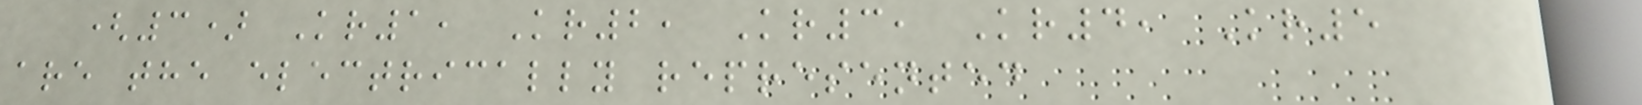(3) Kr1, Kr2, Kr3, Kr4, Kr5
are the electrically represented
